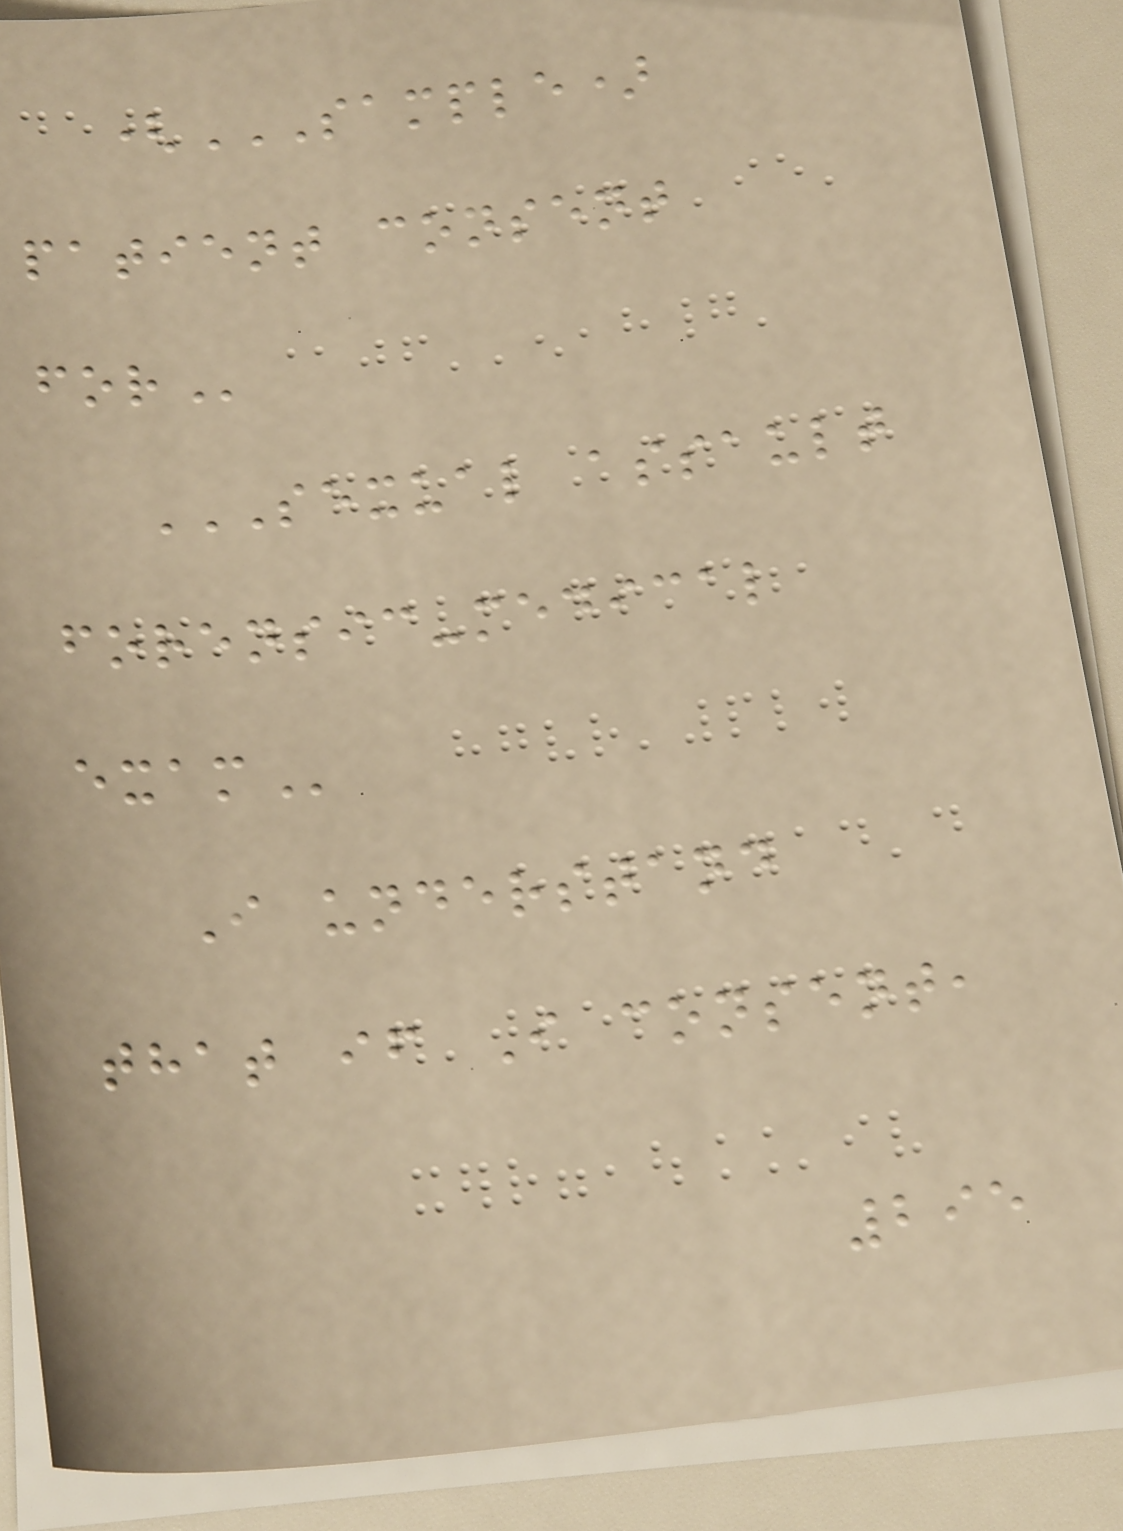(SAMPLE)
PATIENT CONSENT
FOR
SEXUAL ASSAULT
FORENSIC-MEDICAL
EXAM
I understand
that if I consent,
295
